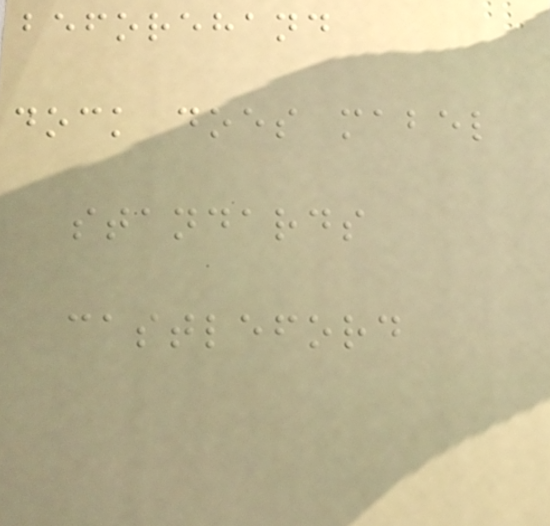beforehand
dock does mabel
standards
castleford
